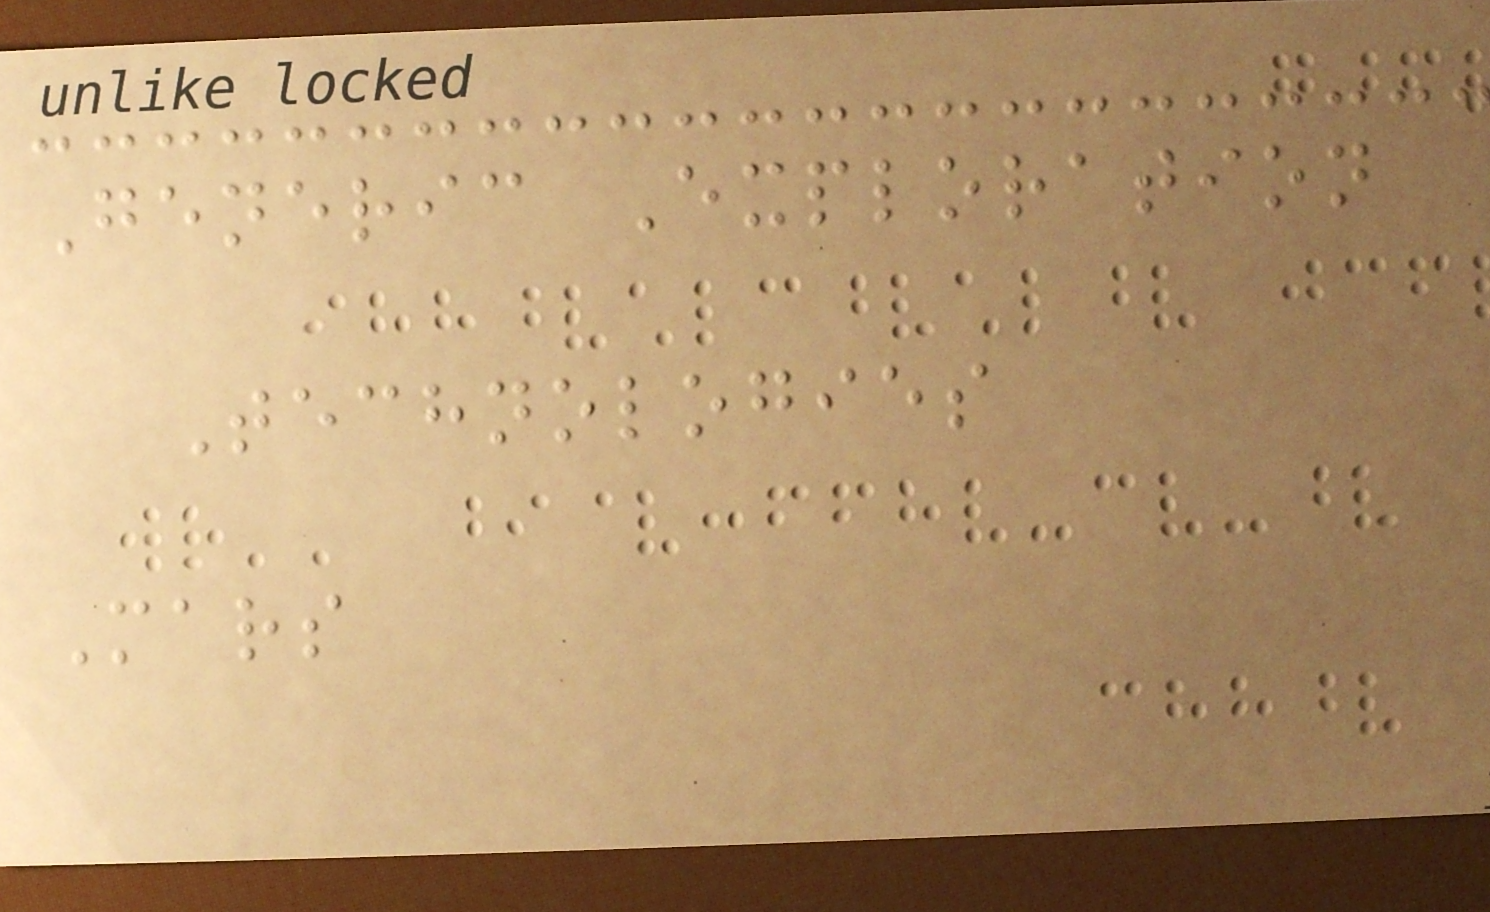Generic Exploration
Technologies
Mars
